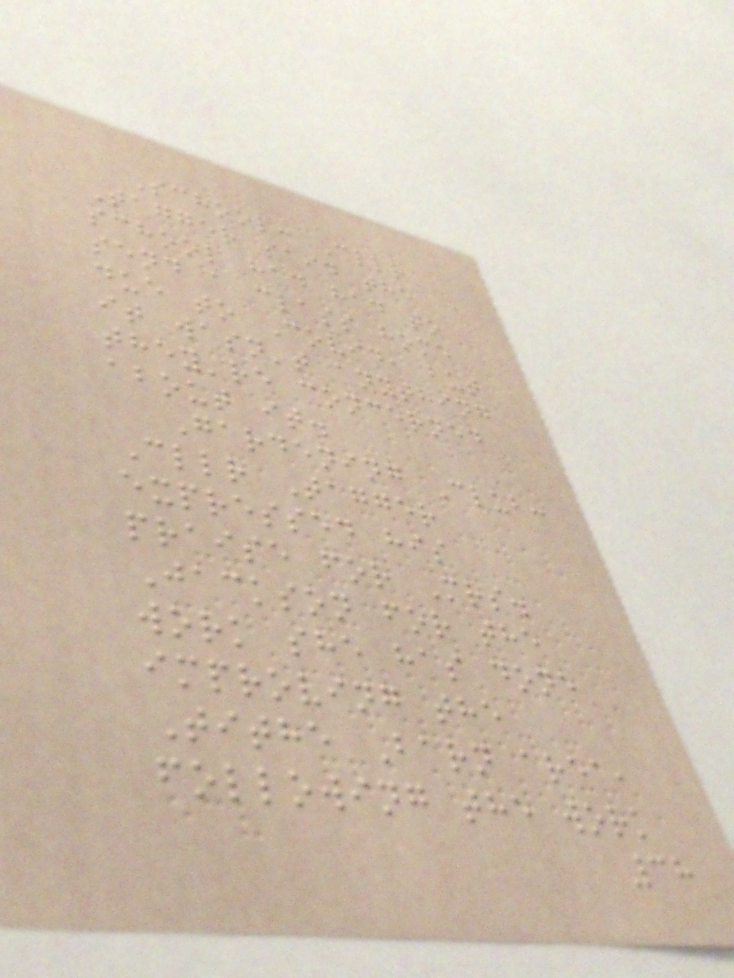School: Cllr
Tagger said the
school had had to
send a class home
due to Covid, but
it wasn't anything
they're concerned
about it.
Gardening Club:
Cllr Tagger
expressed his
praise for Mrs.
Jackson for the
work she has done
improving the
Tithe Barn area,
following the work
38
